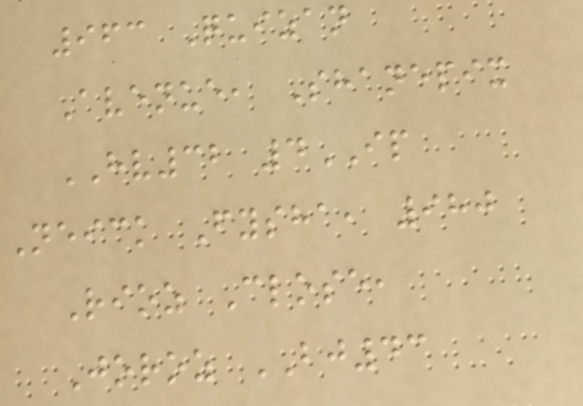963 Quizan
Avenue, Shanepix
HV32 4IP
Neick Fysha, 980
Rioz Close,
Joroz BJ43
